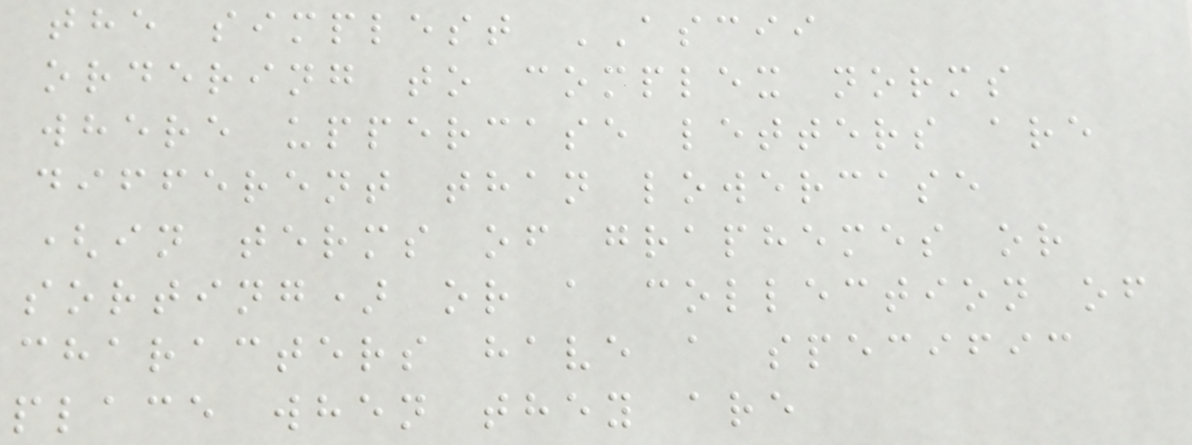the simplest ASCII
ordering to complex norms
where uppercase letters are
different than lowercase
(in terms of graphemes or
sorting) or a collection of
characters have a specific
place when they are
